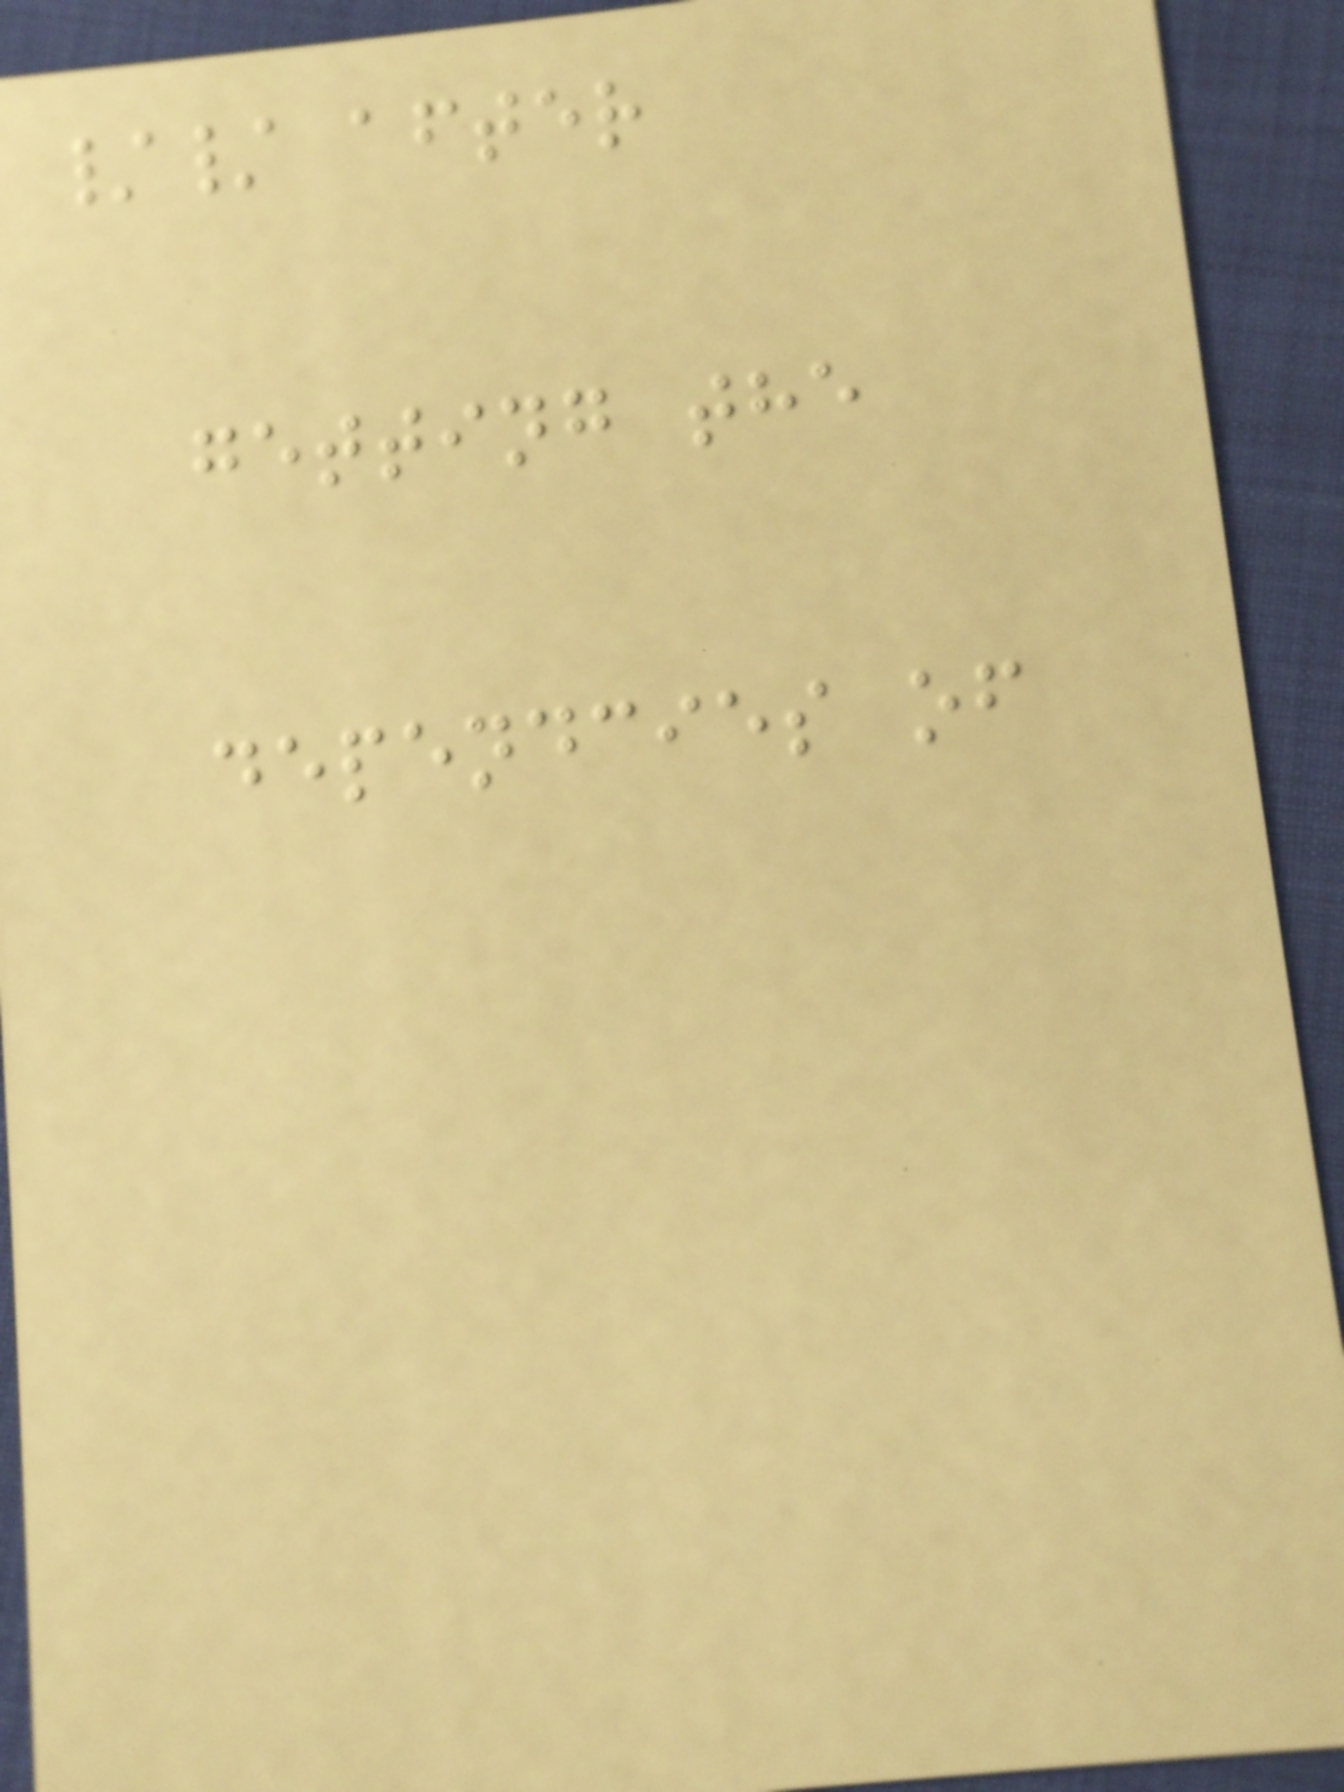// after
getting the
dependcies of
